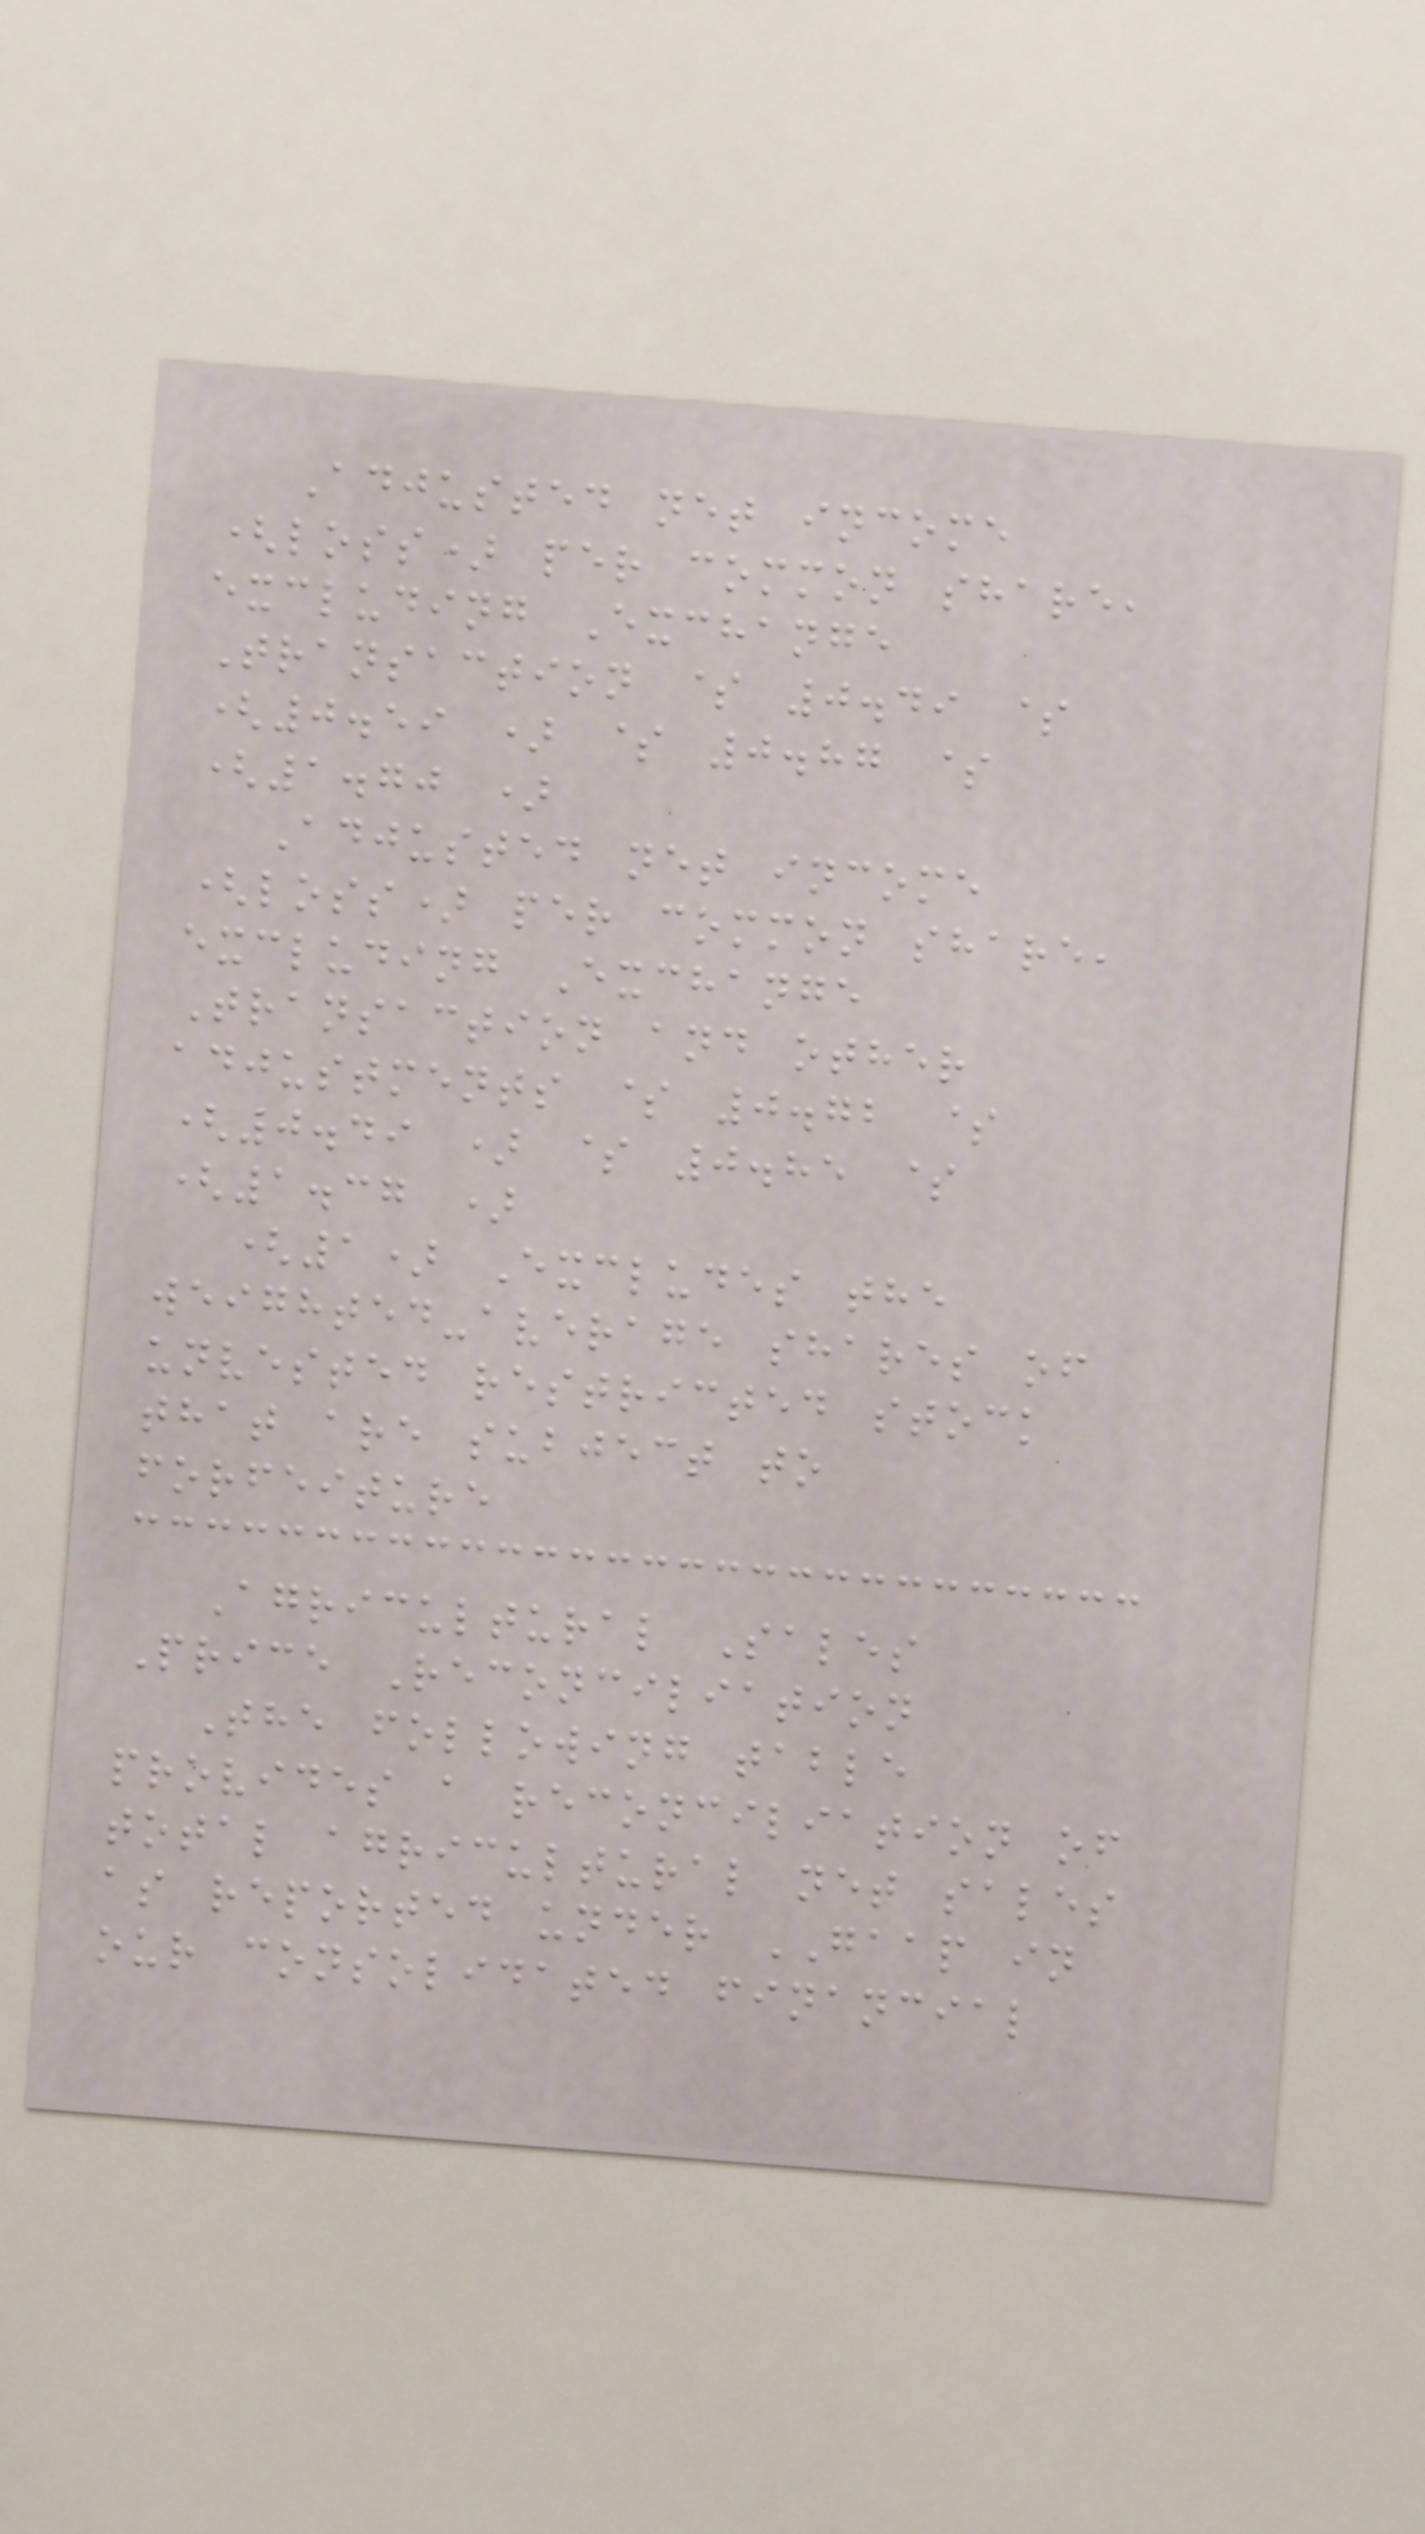Adjusted net income
(loss) per common share,
excluding Exchange
Transaction $ 0.49 $
(0.59 ) $ 0.87 $
(1.70 )
Adjusted net income
(loss) per common share,
excluding Exchange
Transaction and other
adjustments $ 0.72 $
(0.49 ) $ 0.85 $
(1.37 )
(1) Excludes the
weighted-average shares of
unvested restricted stock
that are subject to
forfeiture
Agricultural Sales
Price Reconciliation
The following table
provides a reconciliation of
total agricultural net sales
as reported under GAAP in
our consolidated financial
